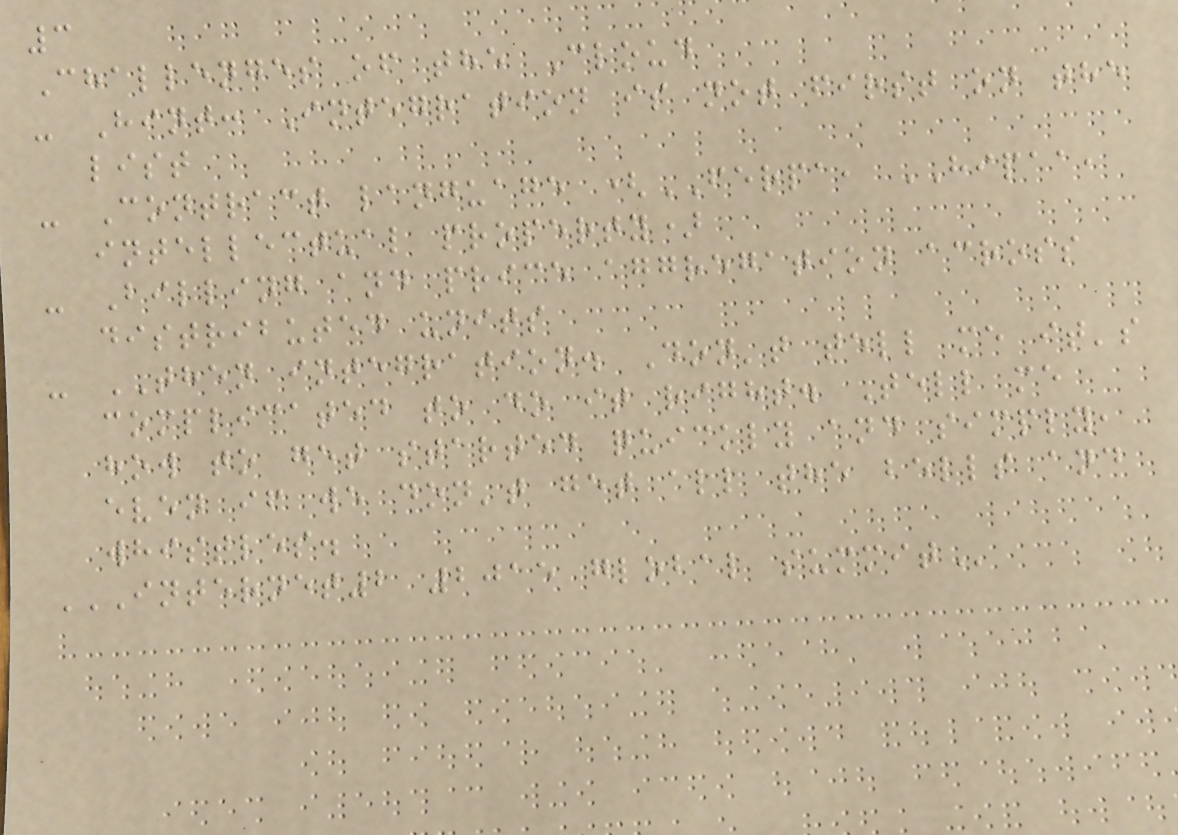3
Challenges of the Cloud
- Hint: Integration is not first on the
list
- Contract language (FERPA, HIPAA,
intellectual property)
- Billing and price aggregation across
distributed units
- THEN integration. Don't tell me it's
complicated to do it right. Tell me
how to get started quickly and simply,
even if we don't get all the bells and
whistles.
INTERNET2 2015 GLOBAL SUMMIT
